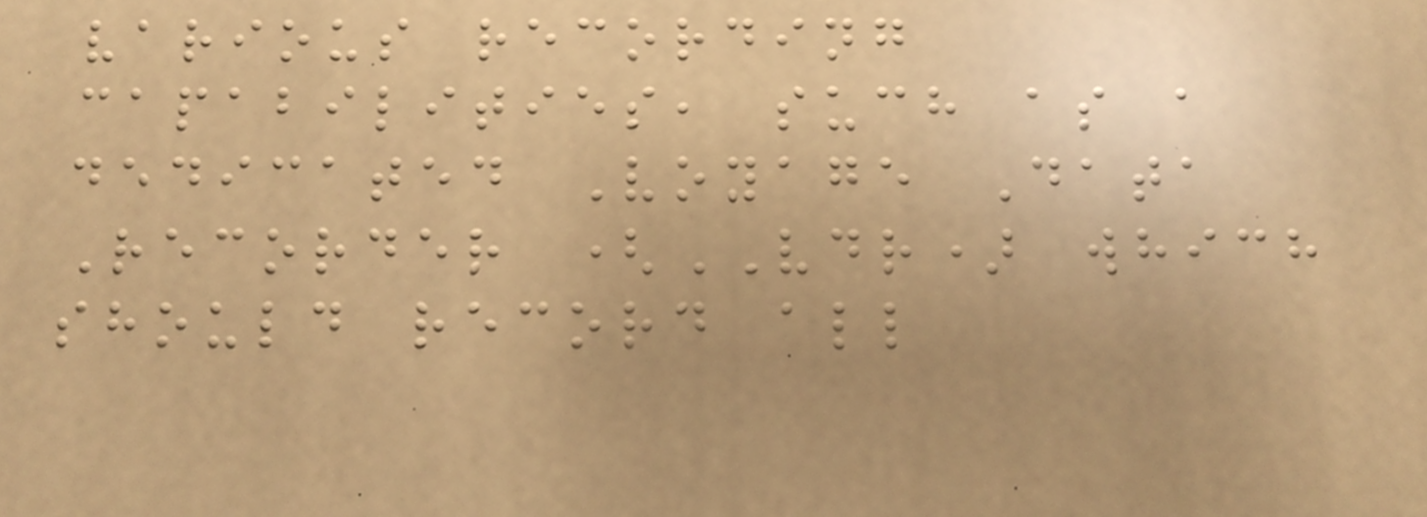various recording
capabilities, such as a
dedicated Voyage Data
Recorder (VDR) which
should record all
